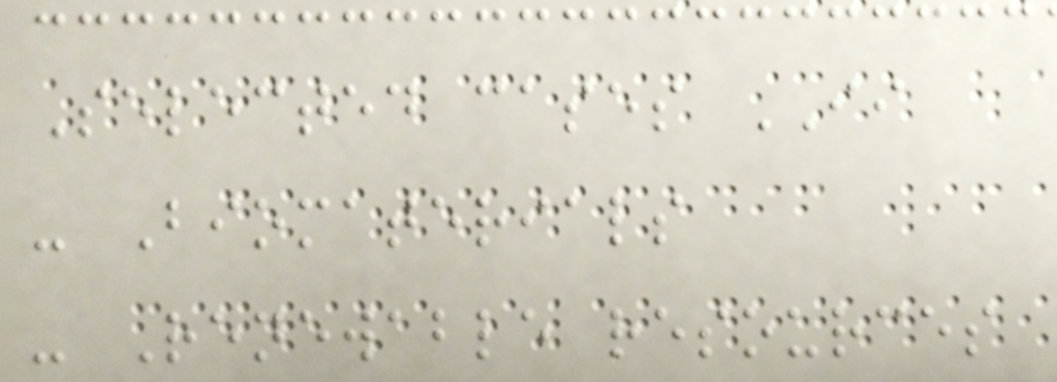Selected cases II
- Biomaterials
- Renewable resources
